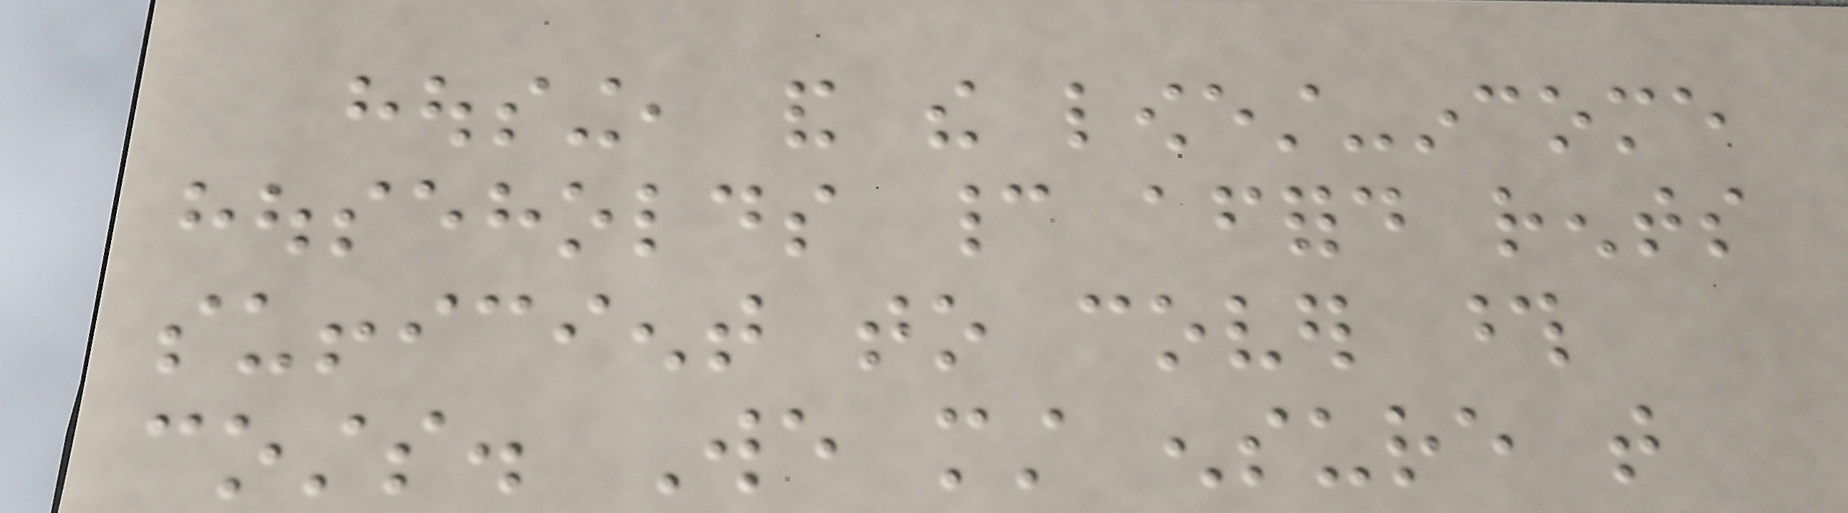housing, and the lowest-income
households cannot afford rents
sufficient to cover those
costs. We must ensure that
